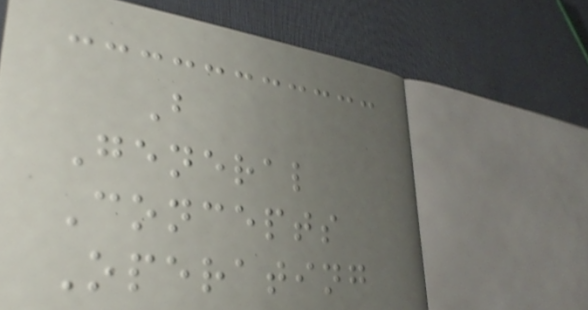B
General
Concepts
Operating
